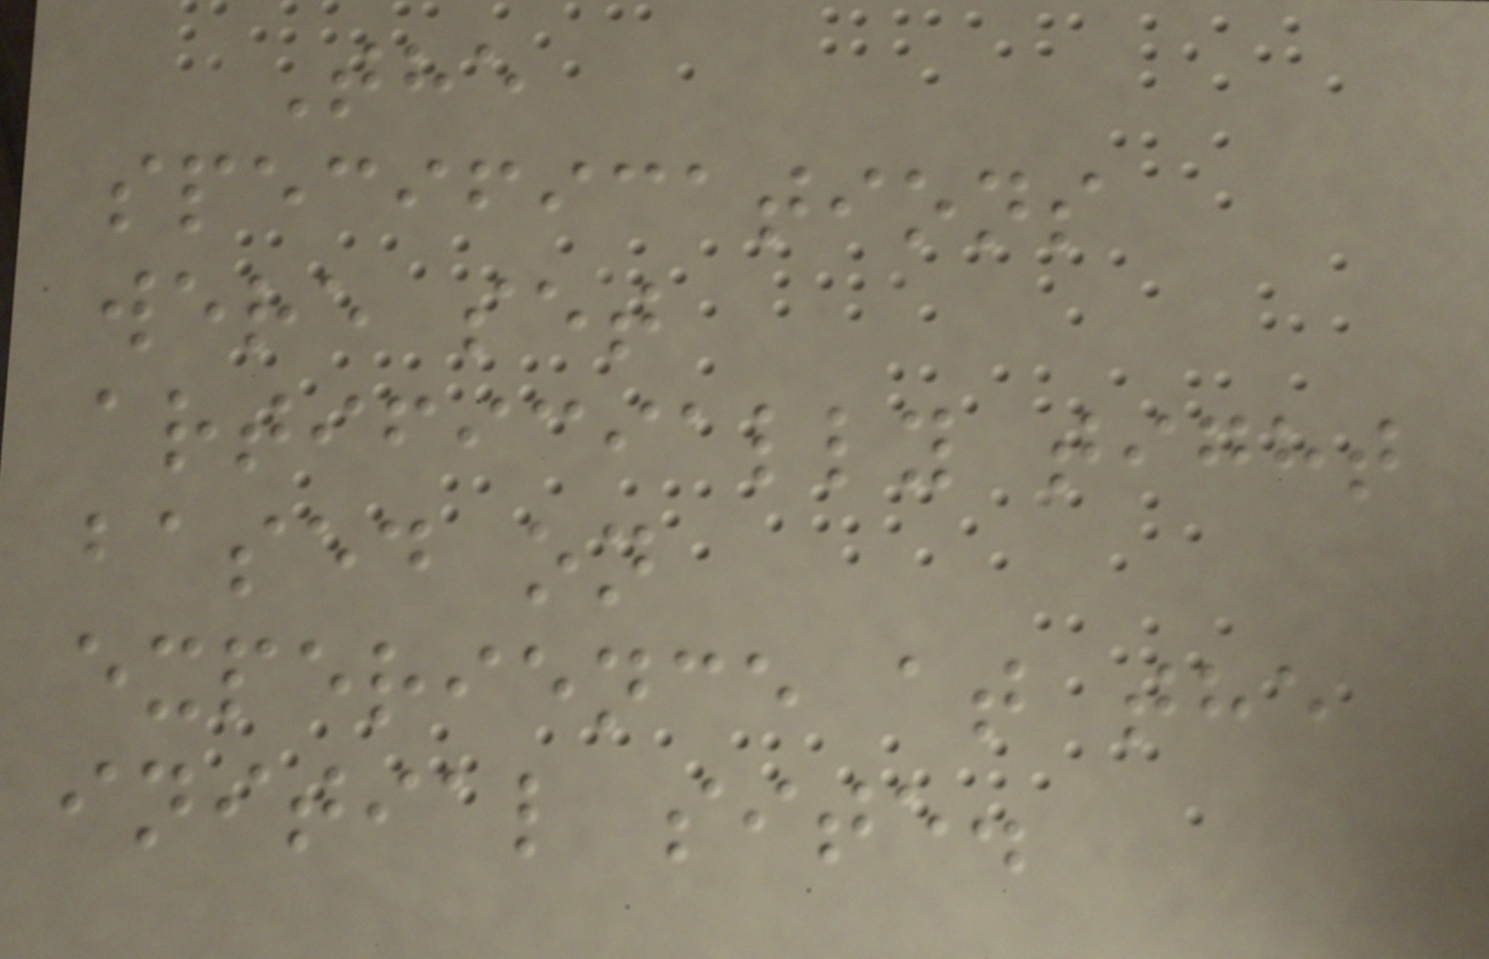The
specifications
were set
artificially tight
based on
experience at the
initial site.
